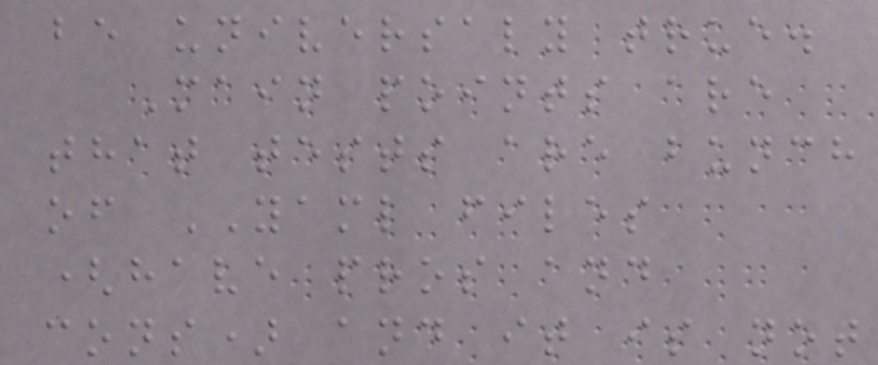be universaly true.
Main points are
that tests are bunch
of YAML files
(have pros and
cons) and it is not
